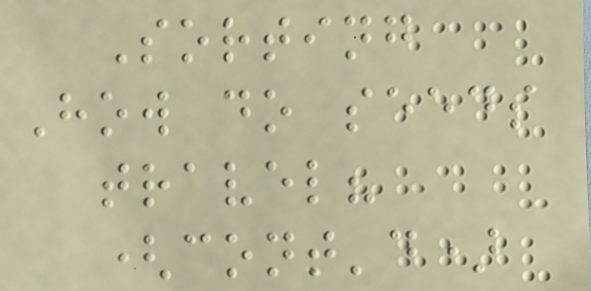Sorting
How do seeds
travel?
(cont'd)
